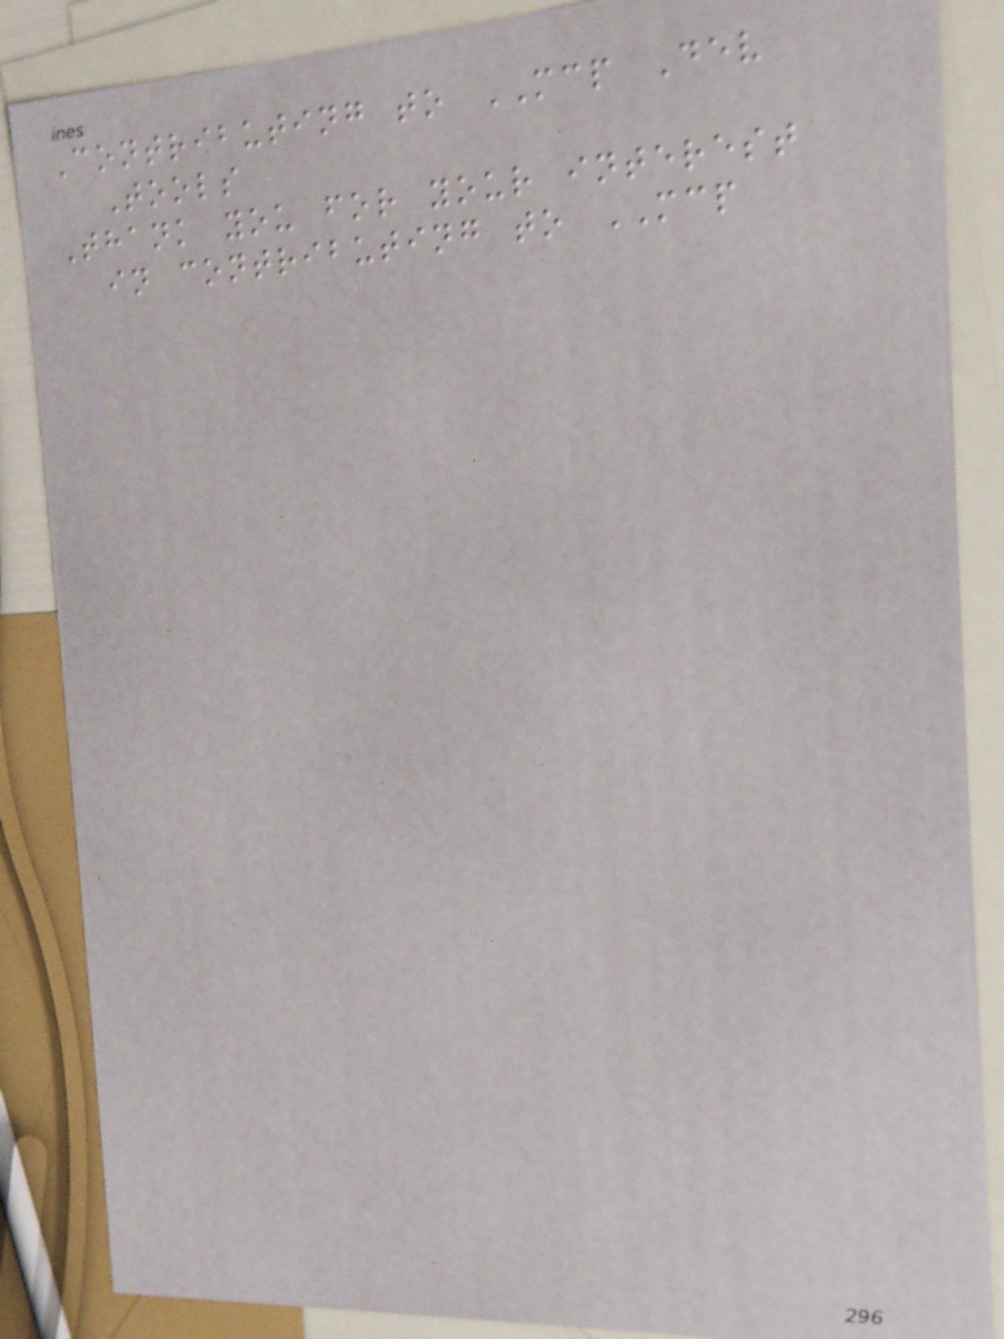Contributing to MCP Dev
Tools
Thank you for your interest
in contributing to MCP
